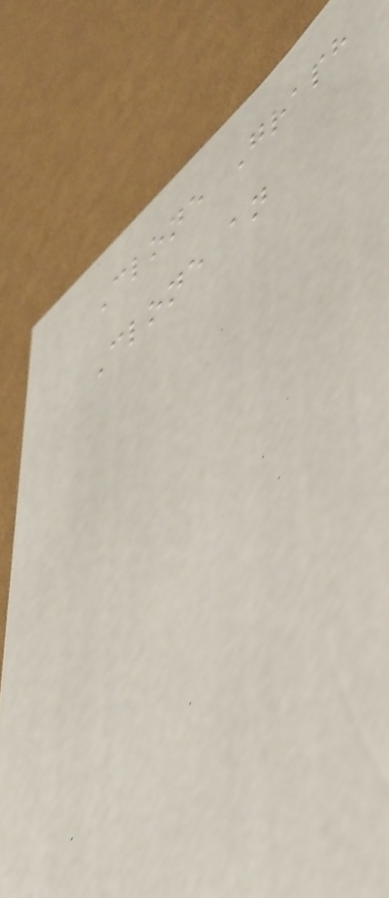Clone Graph
Clone an
